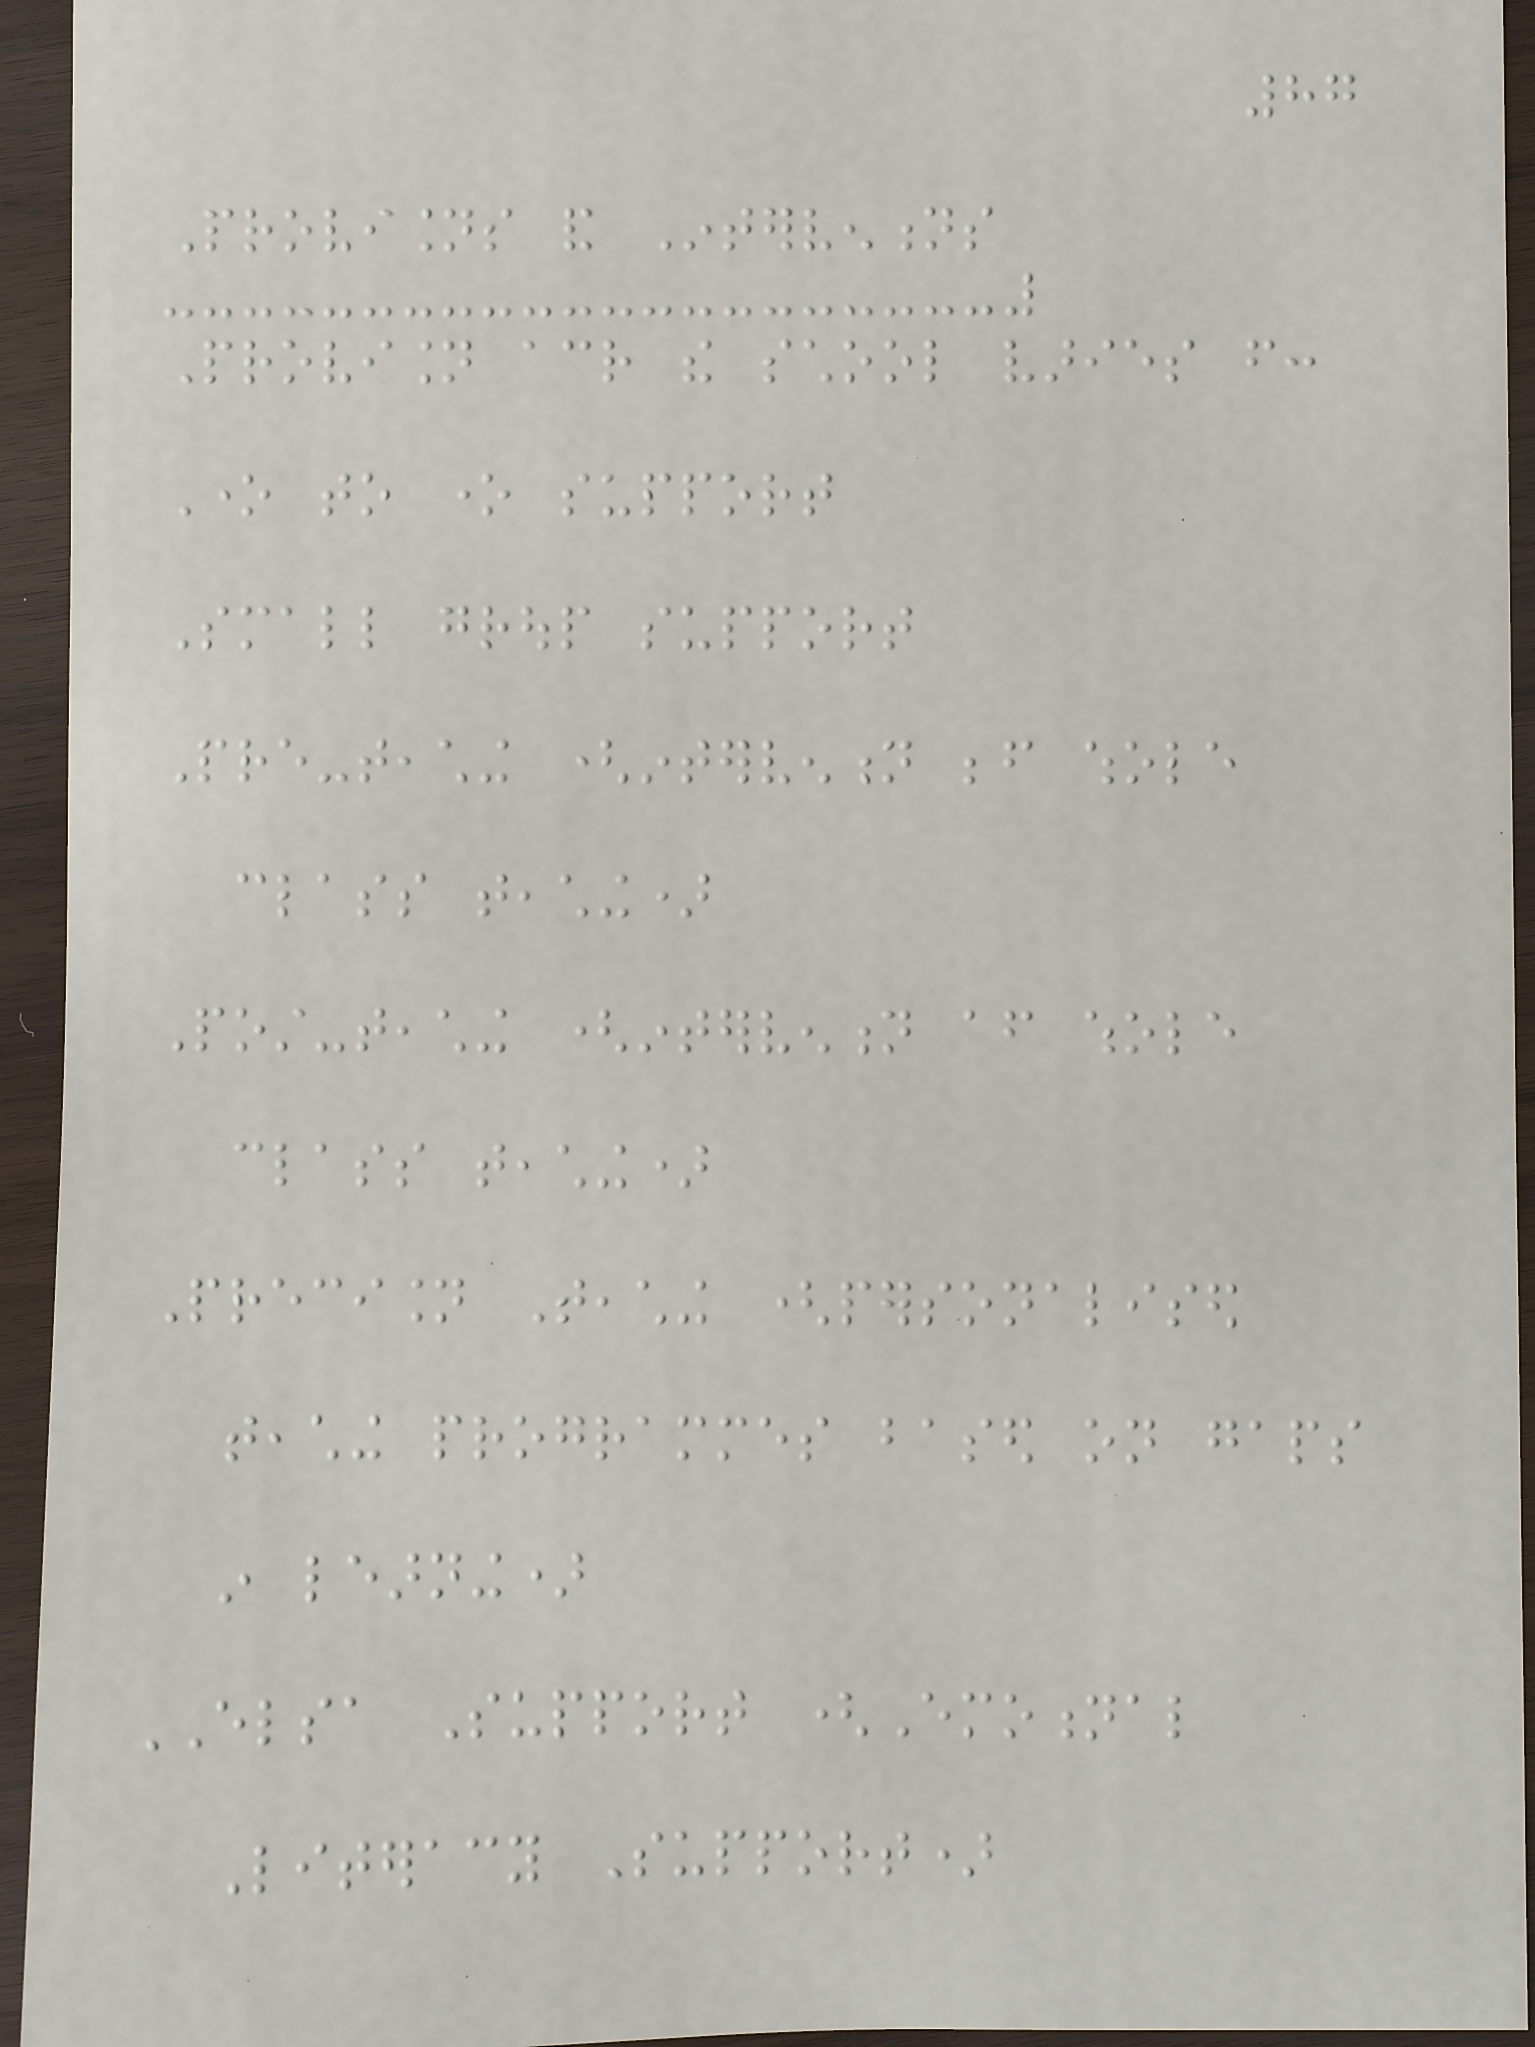87
Provisions and Interventions
Provision across the school varies from:
One to one support
Small group support
Pre-teaching (intervention before whole
class teaching)
Post-teaching (intervention after whole
class teaching)
Precision Teaching (personalised
teaching programmes based on gaps
in learning)
ELSA Support (Emotional
Literacy Support)
